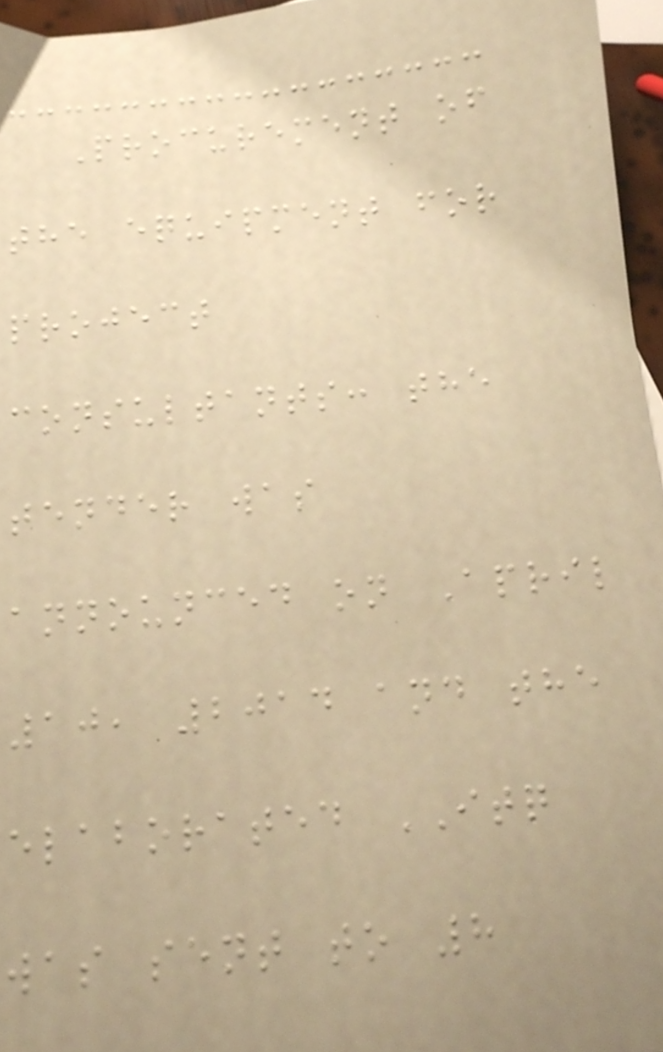Procurement of
the equipment for
project
consultants: the
tender was
announced on April
10, 2014 and the
elaborated ITQ
was sent to 8
